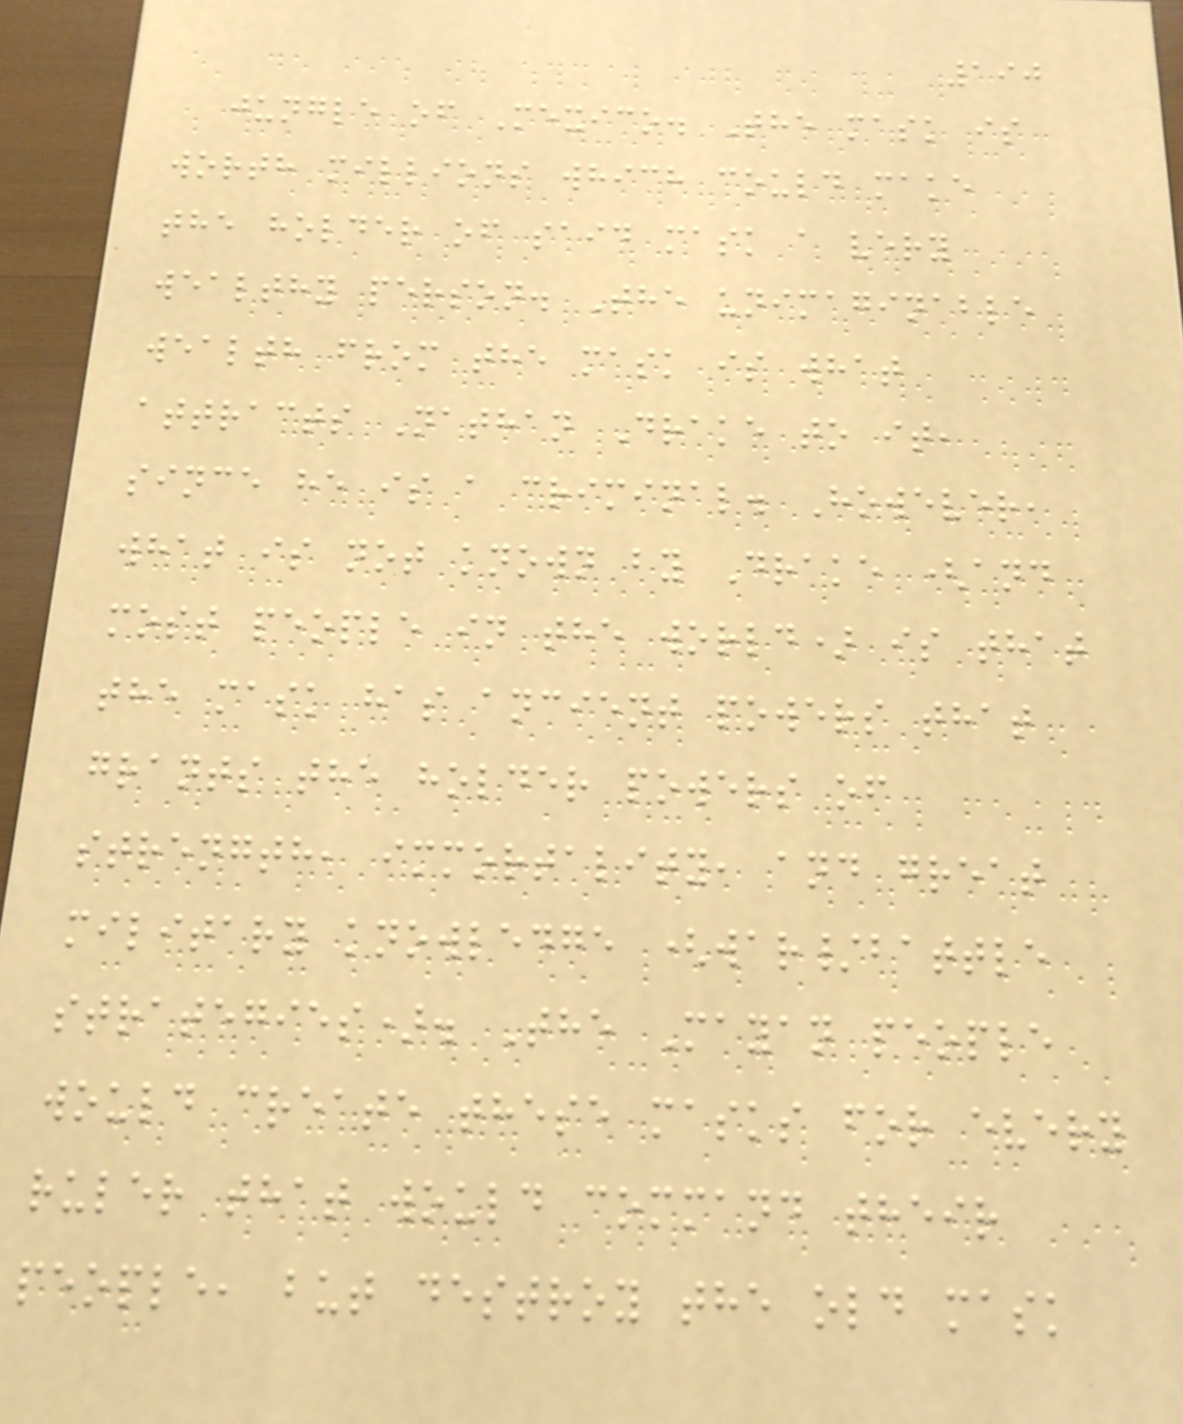190
jungle of Mexico. The mask is
worth millions which could make
the holder of said mask a very
wealthy person. The unimaginable
wealth from the mask is what
attracts Nathan Drake to it,
since he is a criminal. However,
what is not known by Drake (and
most people in the world) is that
the mask has ancient powers that
grants the holder powers of
strength, immortality, and great
military knowledge (war/battle
strategies). The Mayan people
would create these masks for every
ruler that would command their
people, but destroy the old mask
